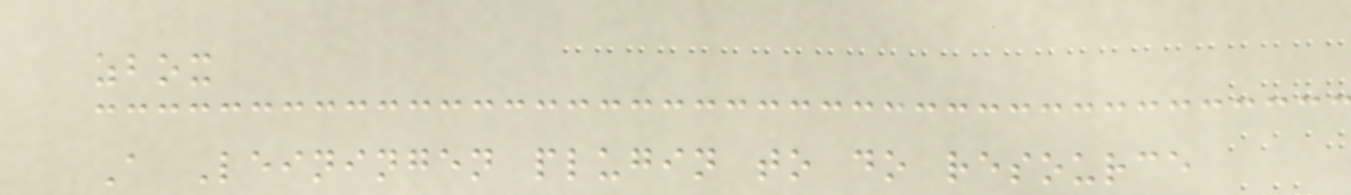zbox
A Leiningen plugin to do resource
